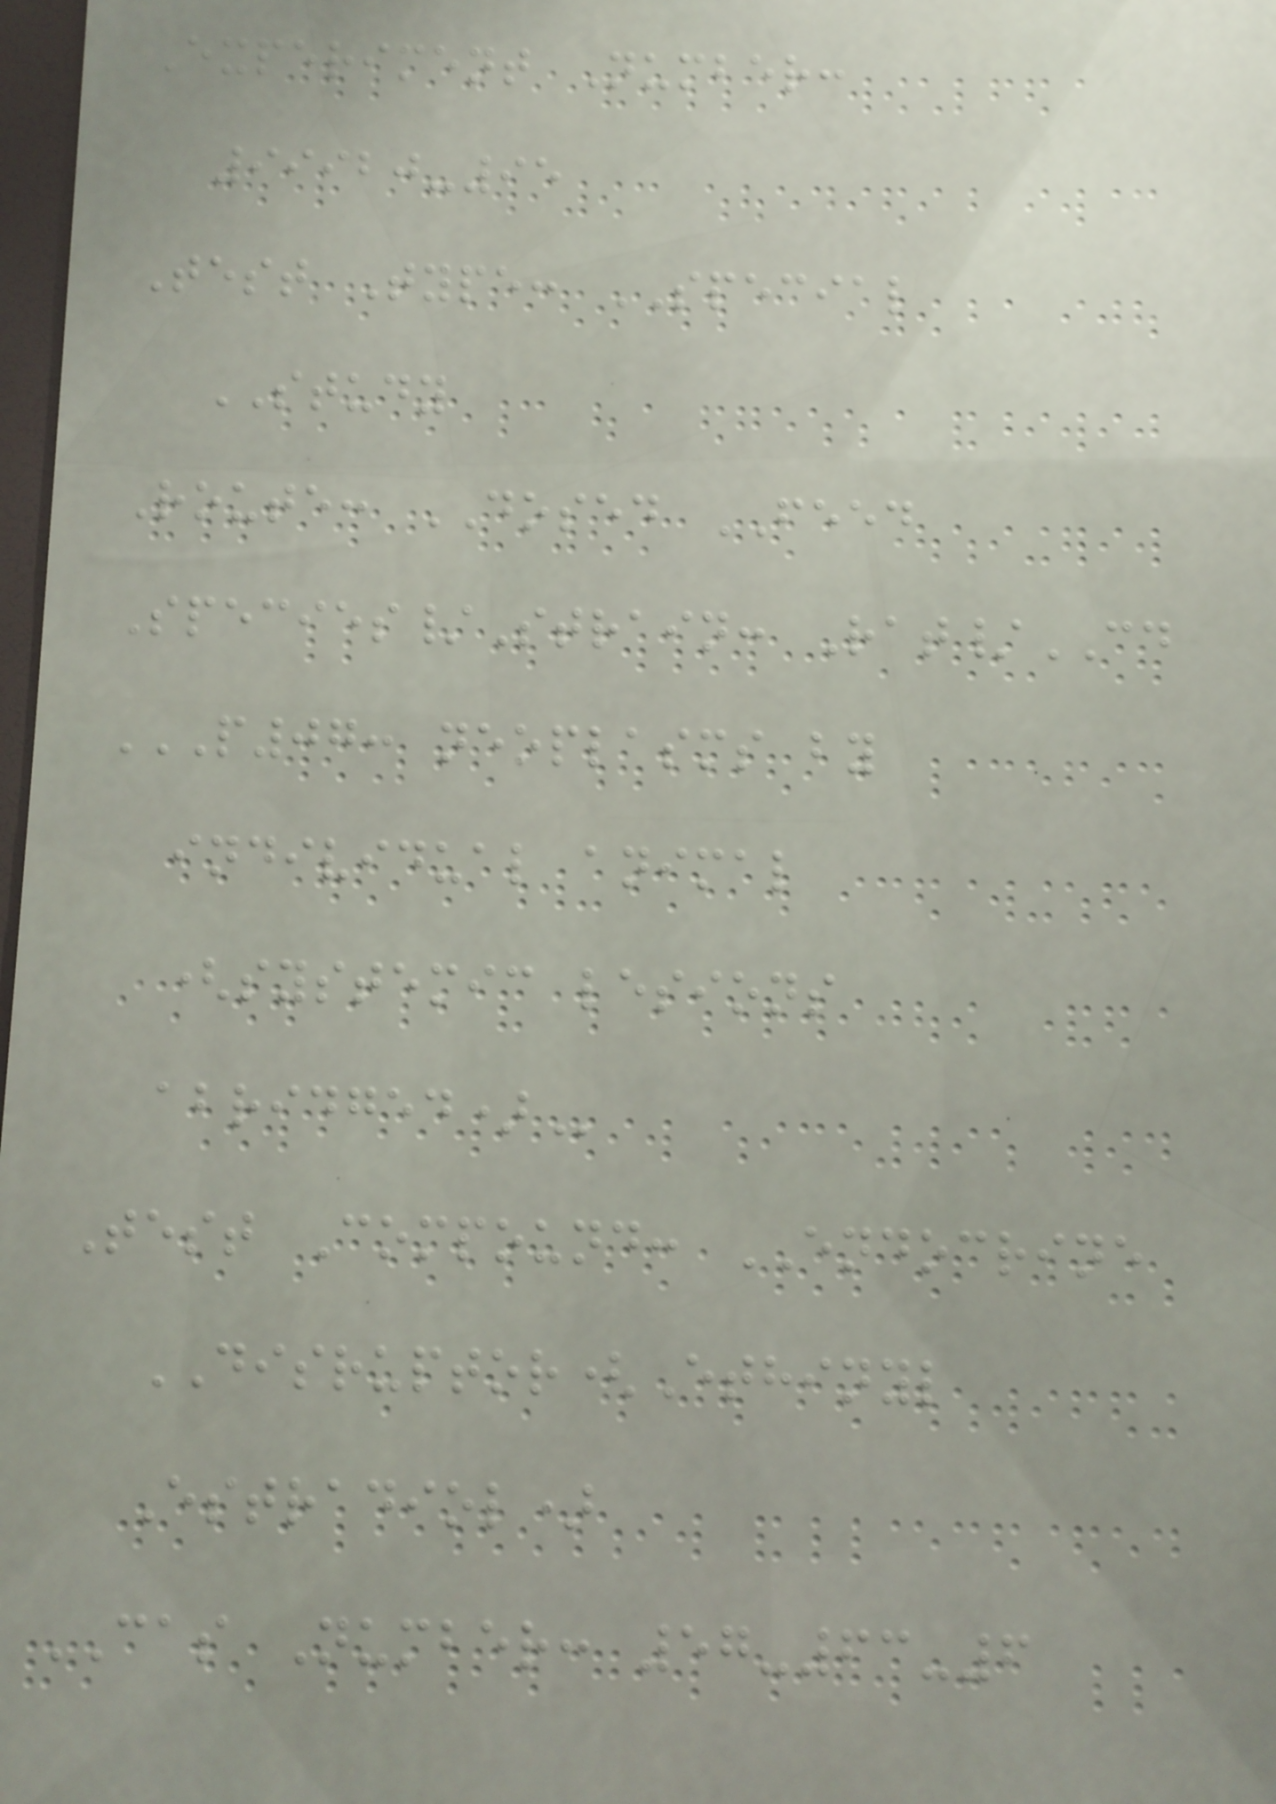Experiment Number:
99920-95
Test Type: SPECIAL
STUDY
Route: DOSED FEED
Species/Strain: Rat/CD
P07: NEOPLASMS BY
INDIVIDUAL ANIMAL
(SYSTEMIC LESIONS
ABRIDGED)
Test Compound: ENDOCRINE
DISRUPTOR(Ethinyl
Estradiol)
CAS Number: 57-63-6
